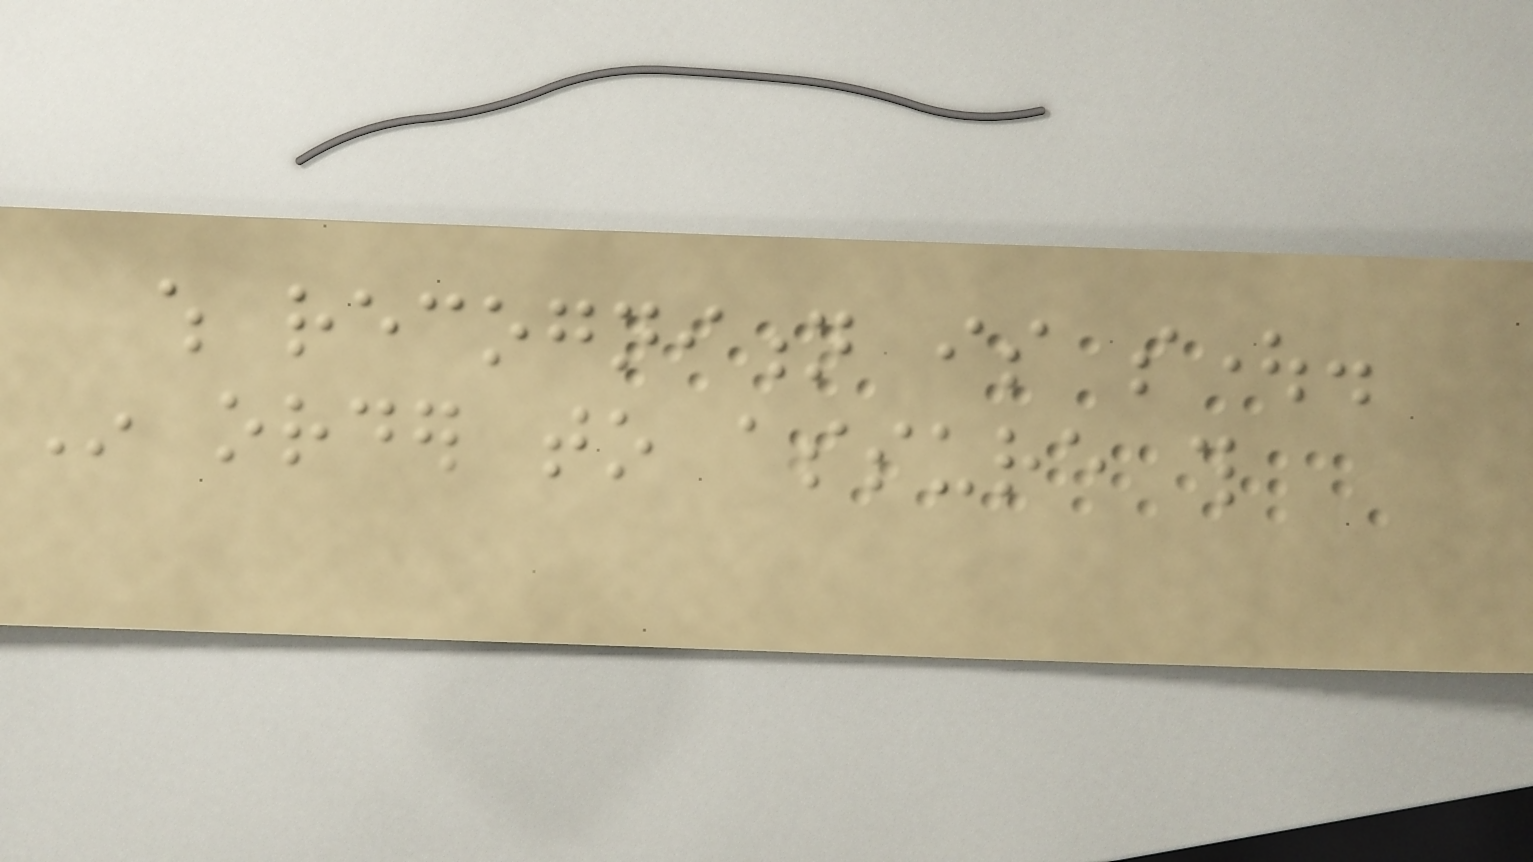which recognition is sought.
In order to assure this
